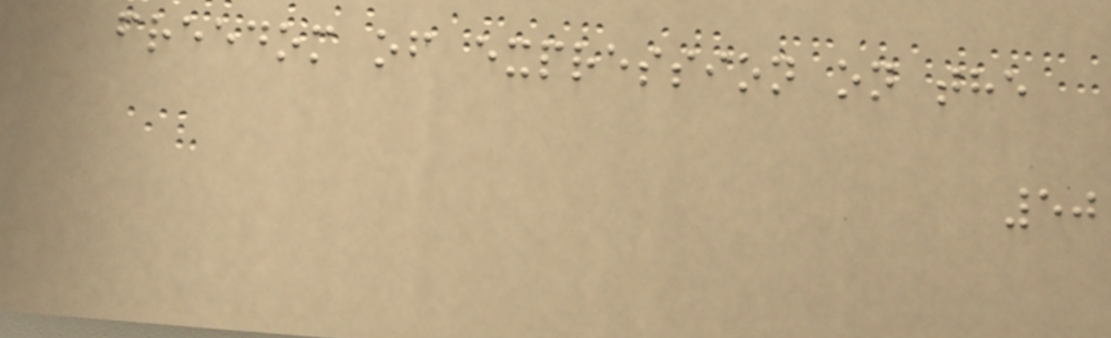freedom of expression on the
50
